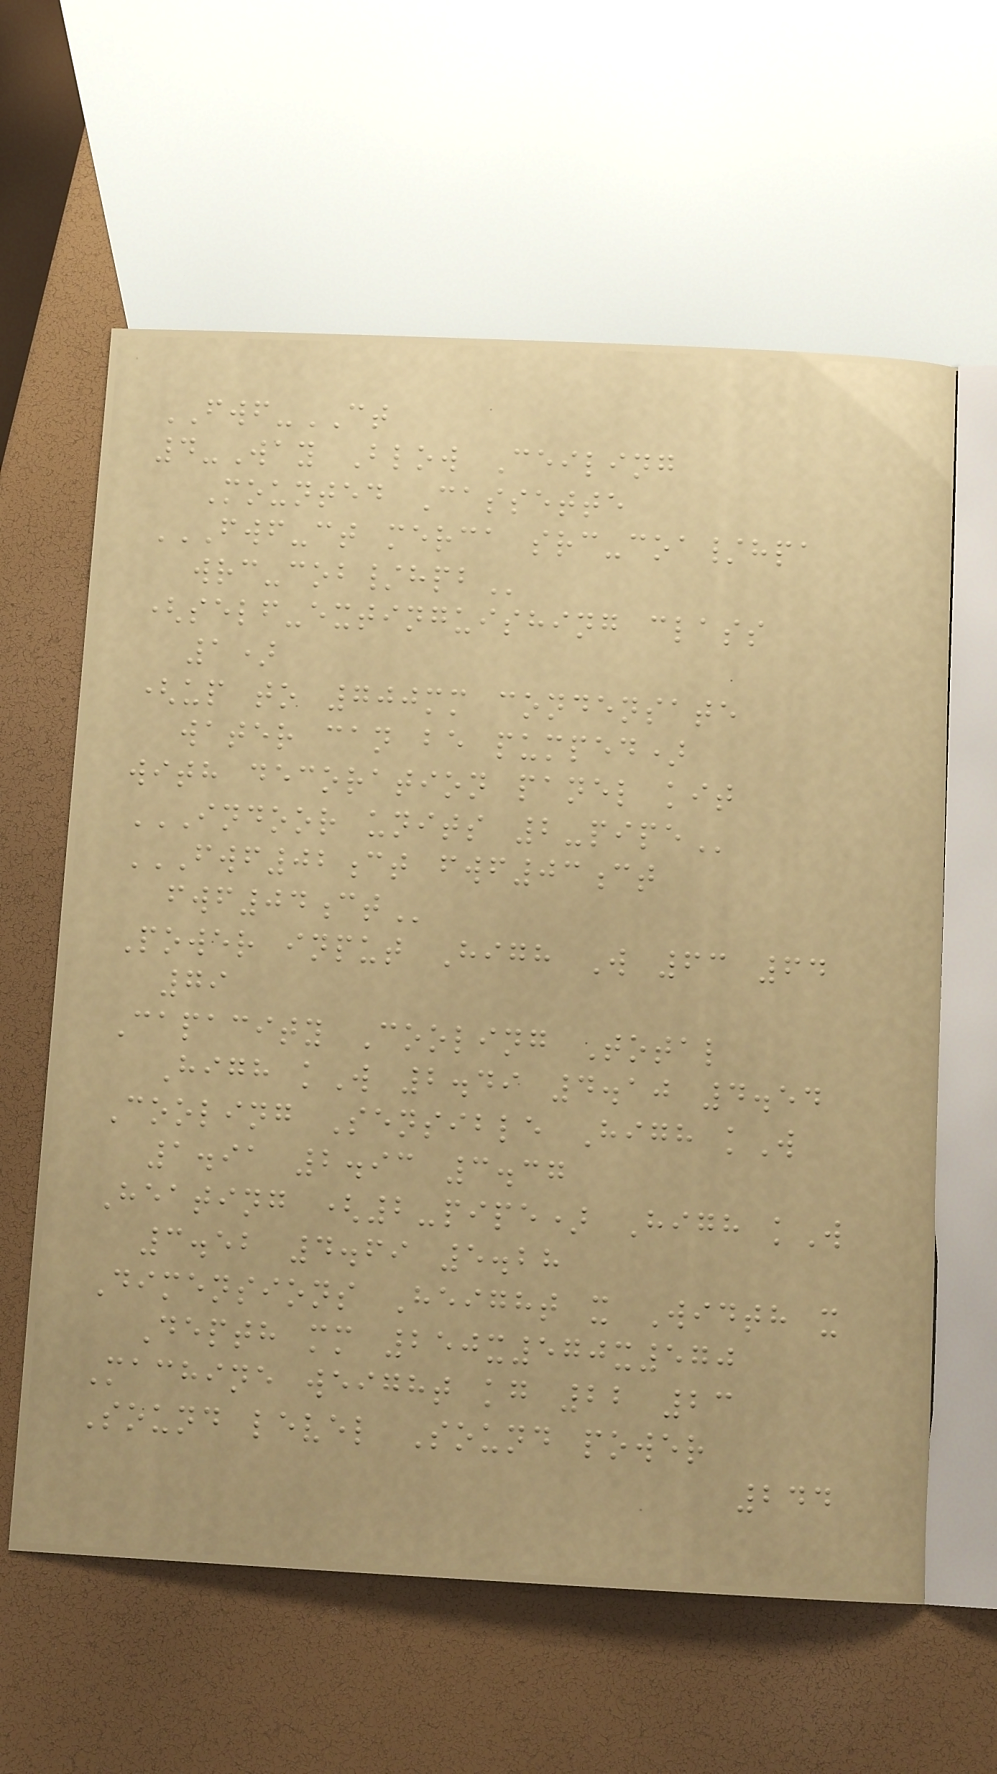FWF-CT
4-Way Blow Ceiling
Mounted Cassette
FWF-CT MERCA SRC-COA/HPA
WRC-COB/HPB
(self-extinguishing class
1)
(up to 700mm condensate
water can be pumped)
with decoration panel kit
INDOOR UNITS 2-PIPE
FWF02CT FWF03CT
FWF04CT
Power input High W 63 64
79
Capacity Cooling Total
High kW 2.49 4.10 4.54
Cooling Sensible High kW
1.91 2.93 3.37
Heating (2-pipe) High kW
3.52 4.69 5.28
Dimensions Height x Width x
Depth mm 250x570x570
Machine weight kg 22 23
Sound level Sound power
244
